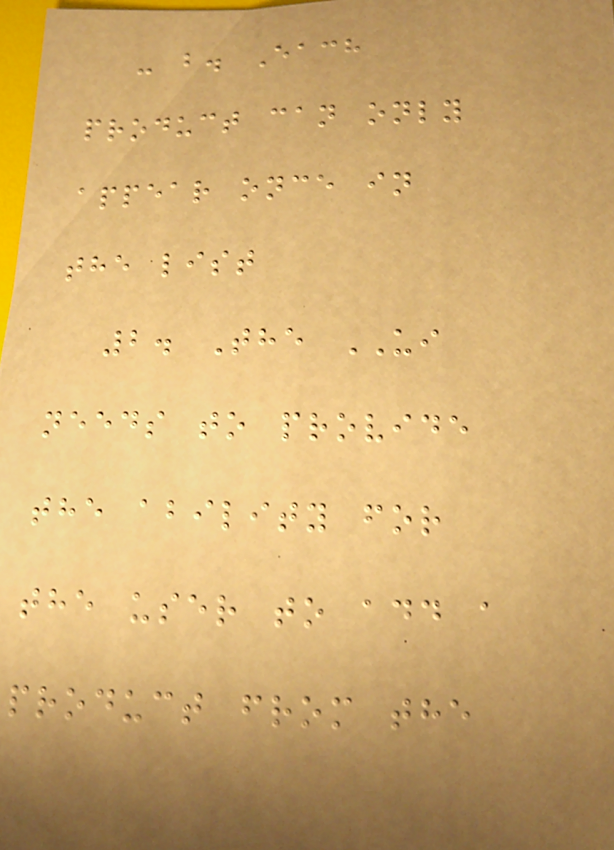- b. Each
product can only
appear once in
the list
2. The UI
needs to provide
the ability for
the user to add a
product from the
